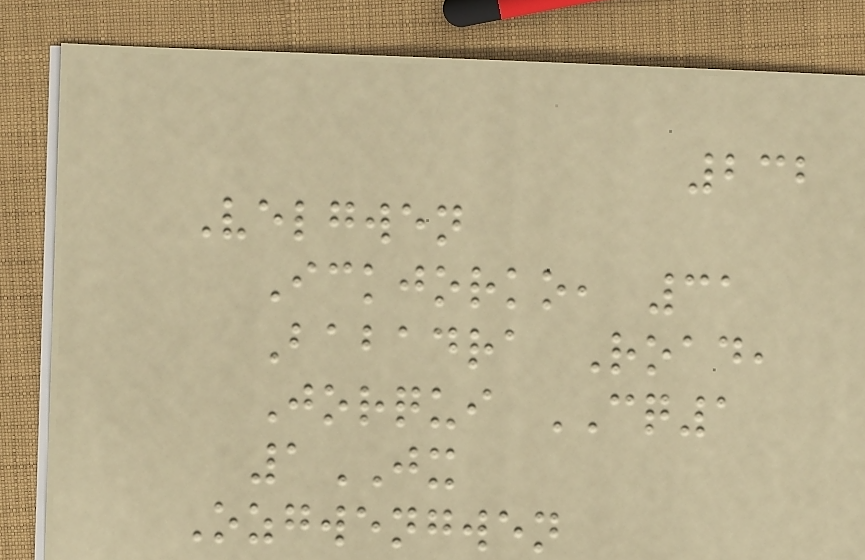232
Velgwen
Ickjorko, 31
Babadra Road,
Jorqui CQ1
1JX
Ozgwengwen
